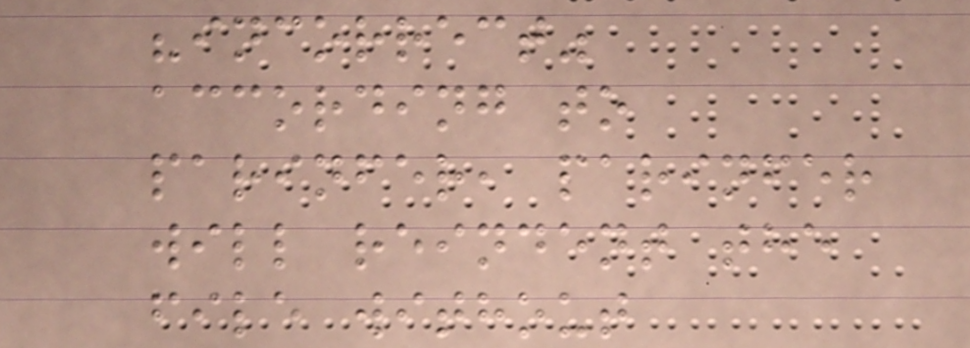"incorrect"
according to
parinfer, parinfer
will reindent the
file without
